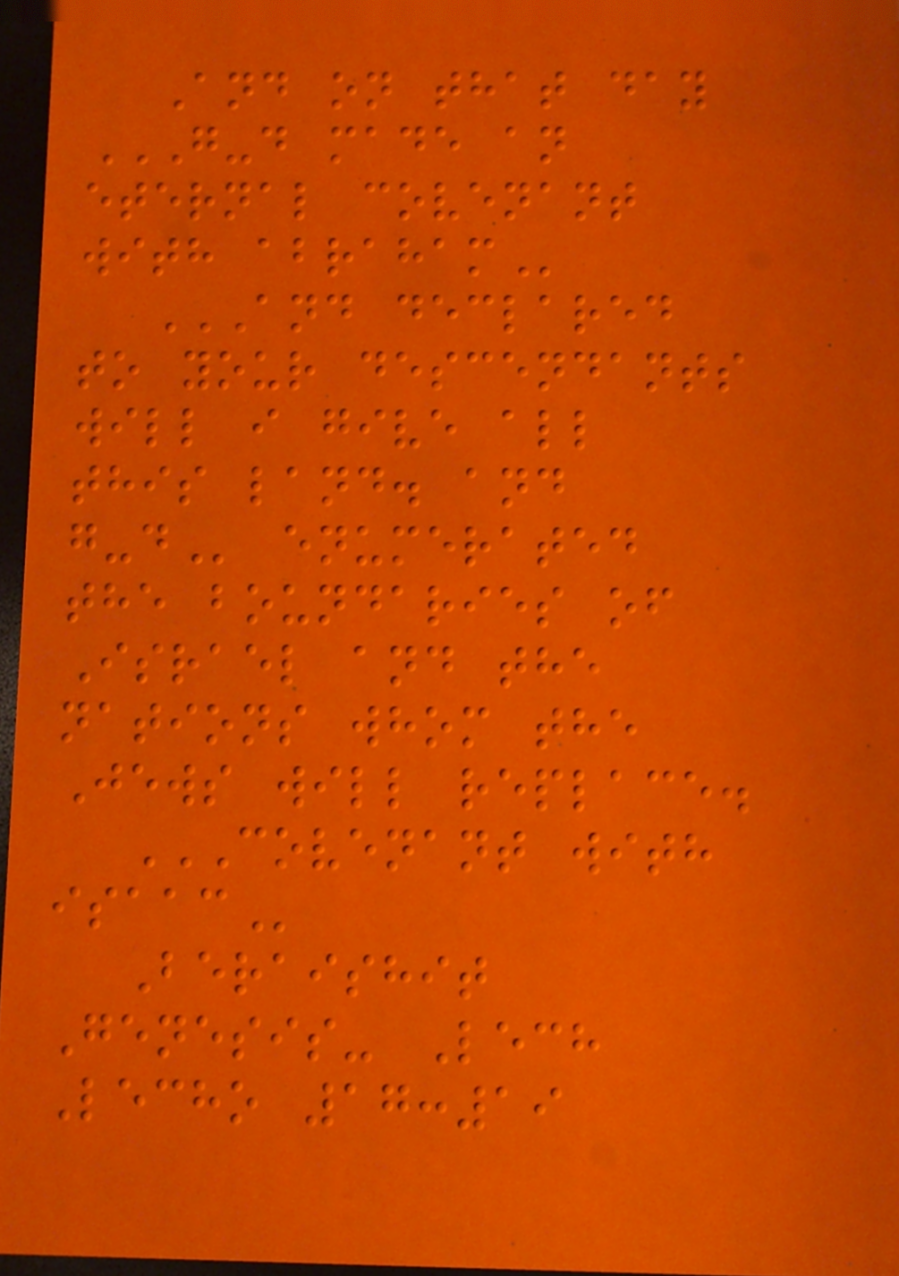And on that day
G-D MADE AN
ETERNAL COVENANT
WITH ABRAHAM
AND DECLARED
TO YOUR DESCENDANTS
WILL I GIVE ALL
THIS LAND. AND
G-D enumerated
the boundaries of
Israel and the
nations whom the
Jews will replace.
COVENANT WITH
ISAAC
Beraishit
Genesis- Lech
Lecho 17:19
